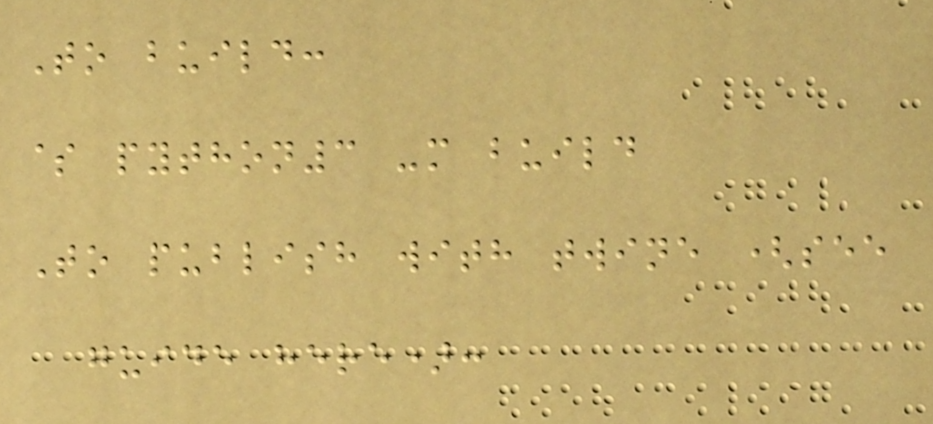To build:
$ python3 -m build
To publish with twine (see
guide here):
